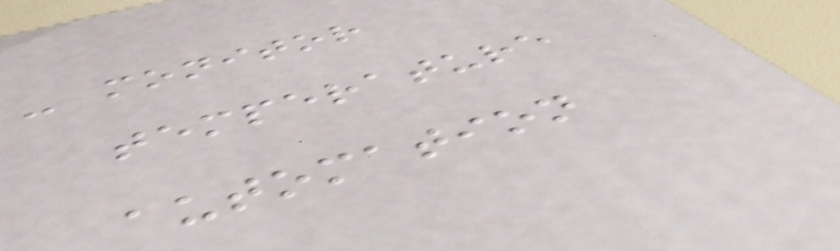- monitor
temperature
automation
